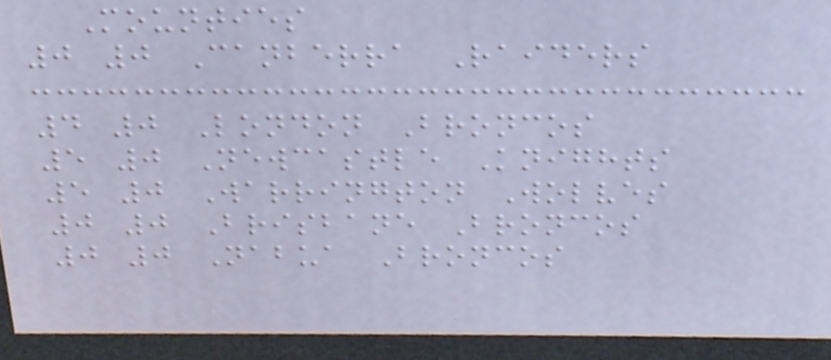Mounties
0 0 Canberra Raiders
4 0 London Broncos
5 0 Newcastle Knights
5 0 Warrington Wolves
0 0 Brisbane Broncos
0 0 Nabua Broncos
